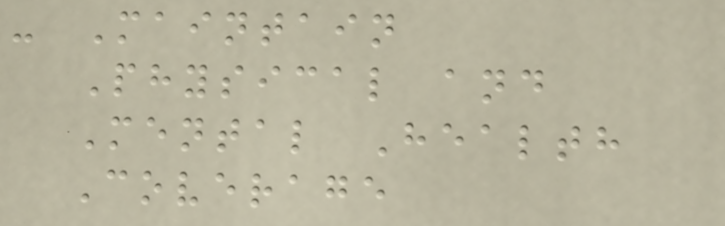- Maintain
Physical and
Mental Health
Coverage
